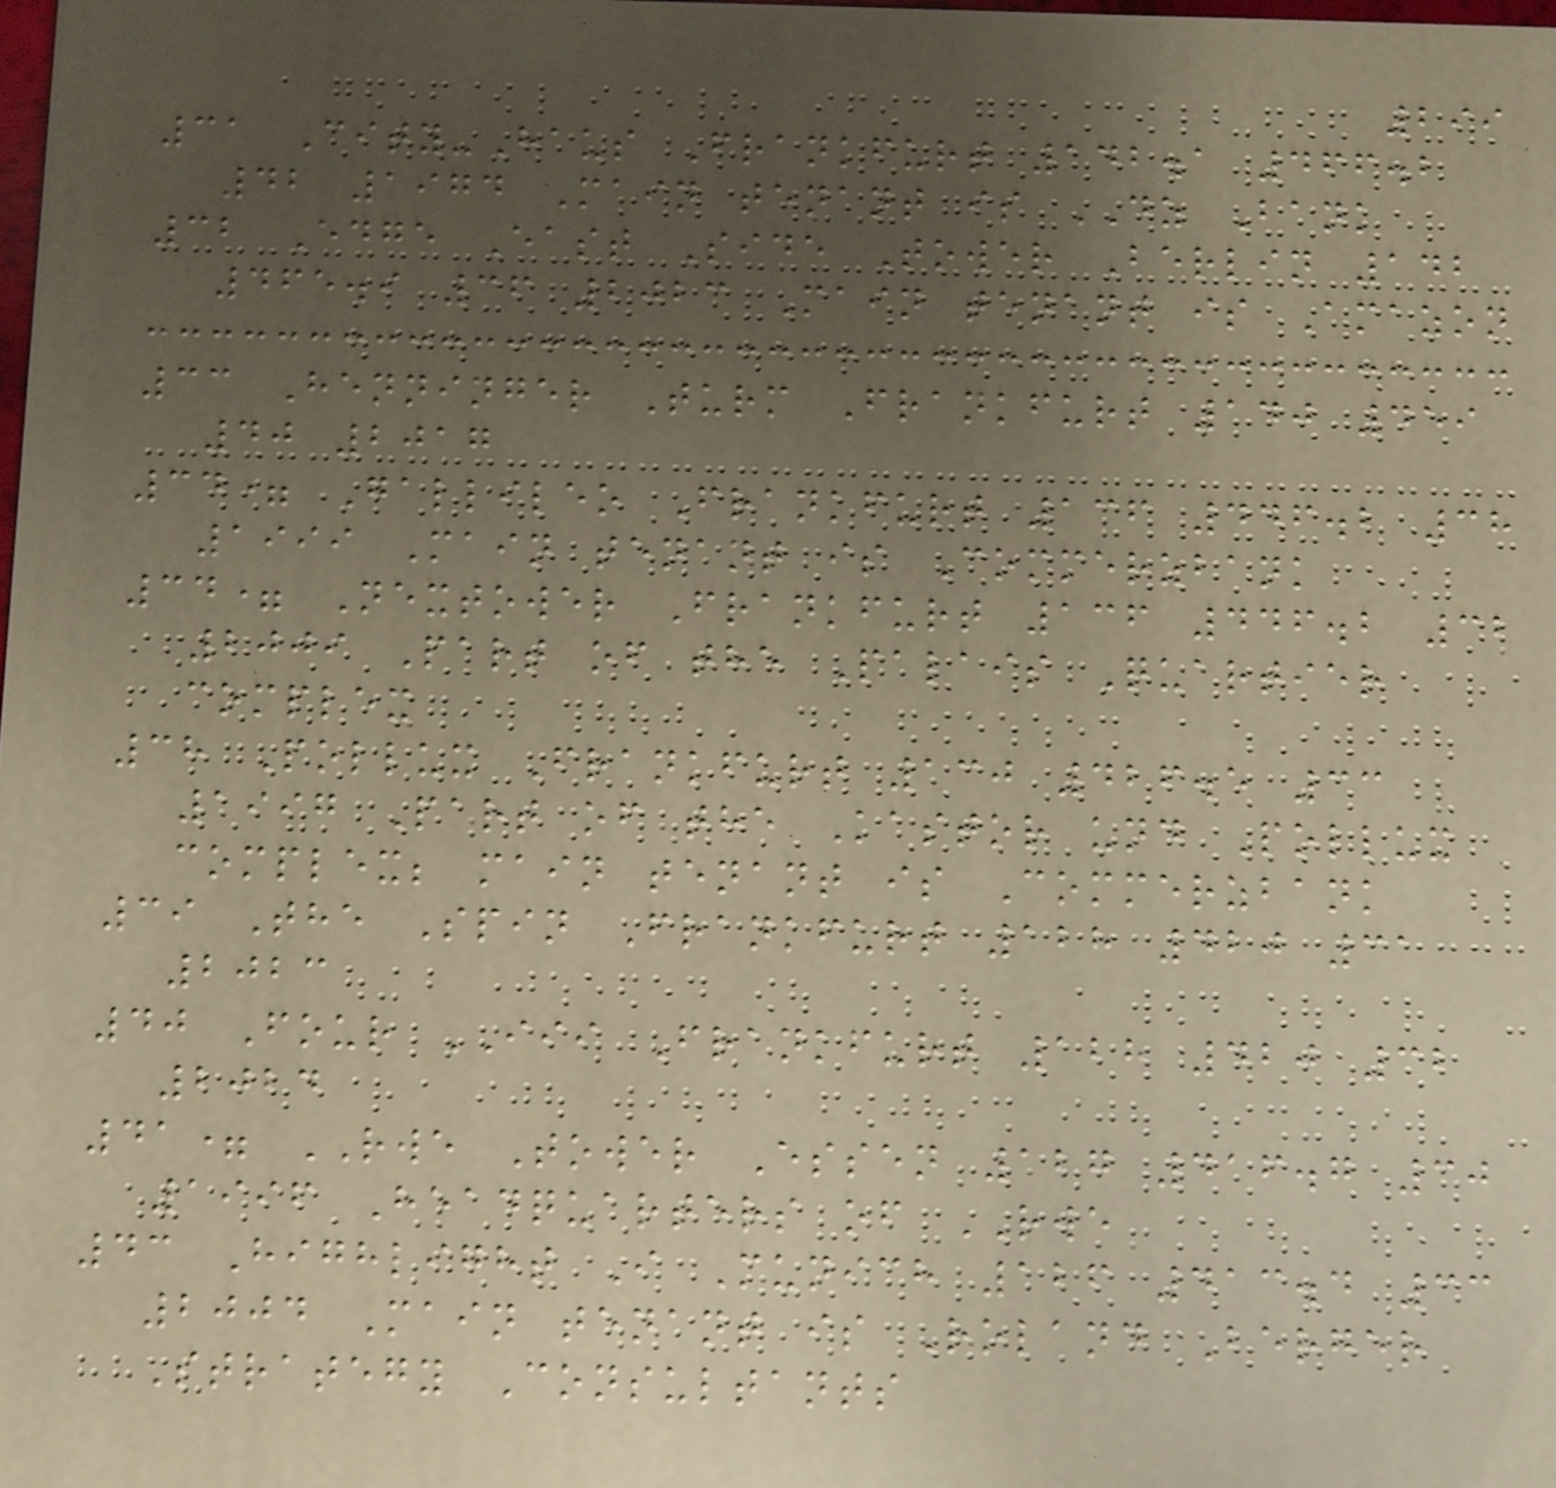299
31 City-Haus Frankfurt 142.1 466.2
42 1974 Main tenant is DZ Bank
32 Edge East Side Tower Berlin 142
465.9 36 2023 Main tenant is Amazon
33 Henninger Turm Frankfurt 140 459
40 2017
34= Gallileo Frankfurt 136 446.2 38
1999 Main tenant is Commerzbank
34= Nextower Frankfurt 136 446.2 32
2009 Part of the Palais Quartier
complex
38 Pollux Frankfurt 130 426.5 33
1997 Part of the Kastor und Pollux
complex; main tenant is Commerzbank
39 The Spin Frankfurt 128 420 31
2023
40 Four III Frankfurt 128 420 32
2024
41= RWE Tower Essen 127 416.7 30
1996 Headquarters of RWE
43 Highlight I Munich 126 413.4 33
2004 Main tenant is Roland Berger
Strategy Consultants
